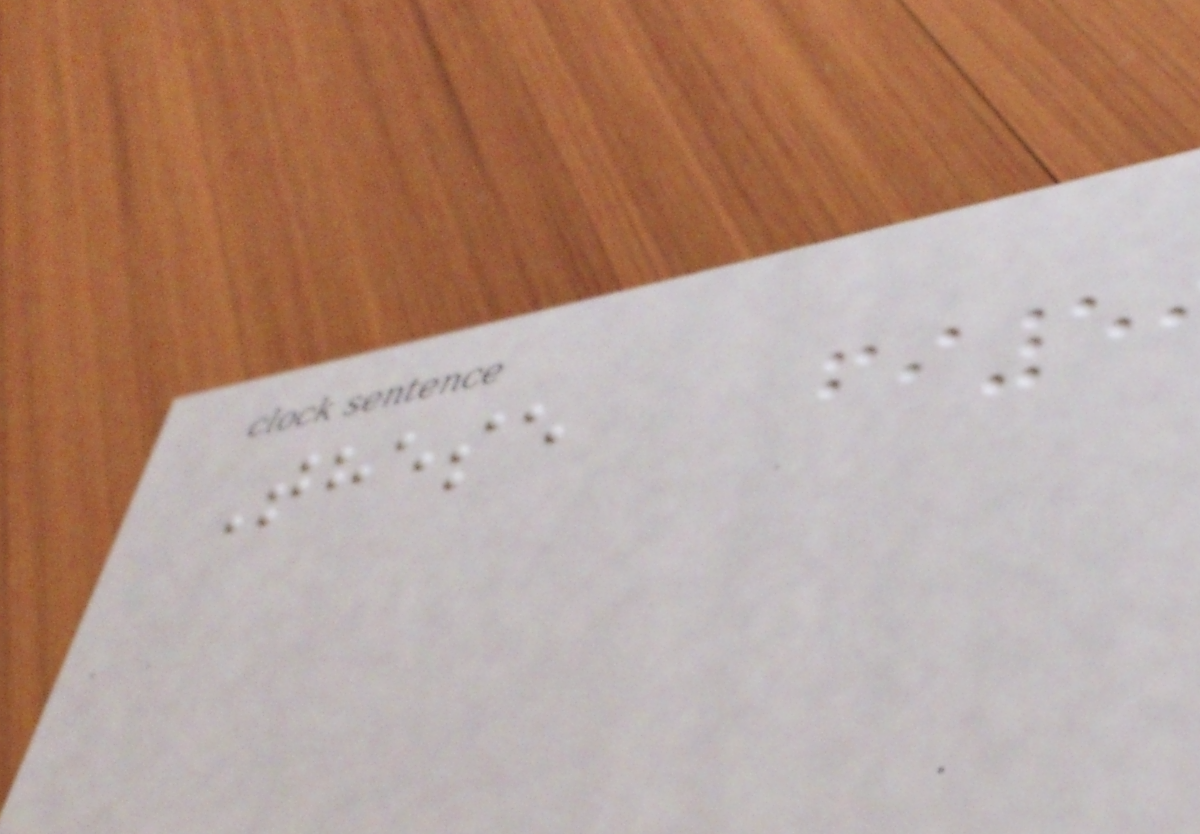These
